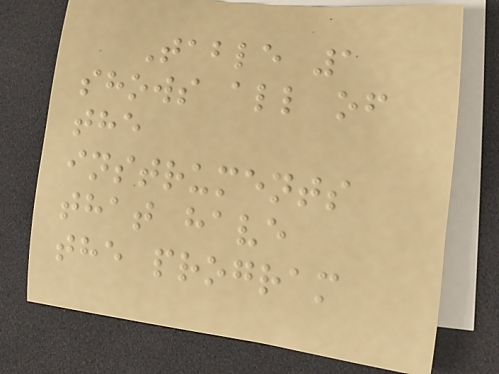Table 1
shows all of
the
instruments
that have
the program
